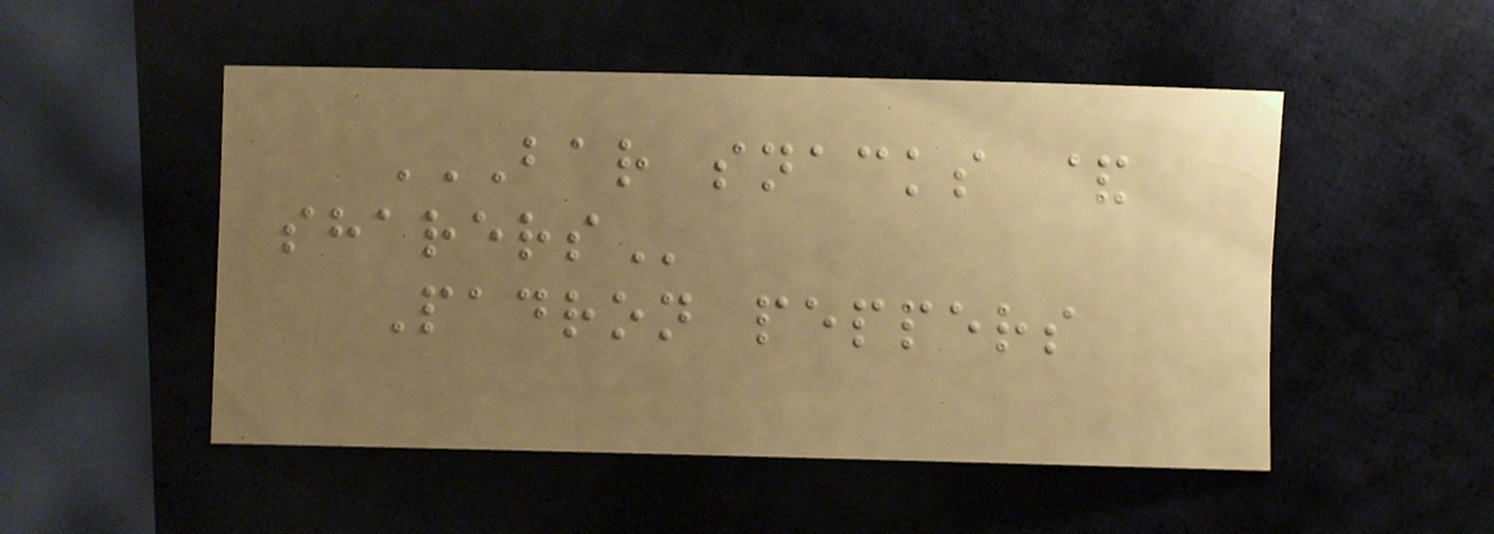BAR SNACKS &
SHARERS
Padron peppers
